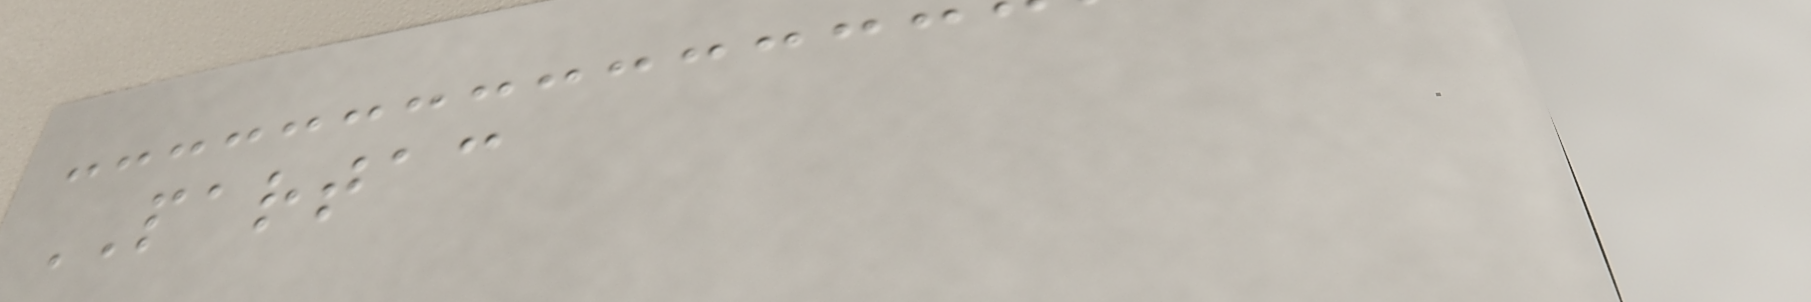PARTAC
